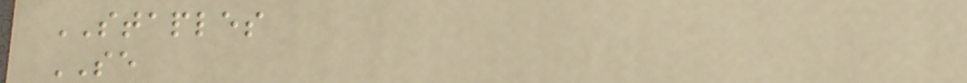STAPLES
SE
